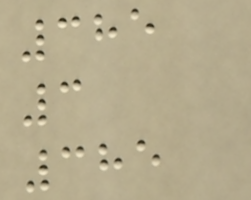385
3
385
